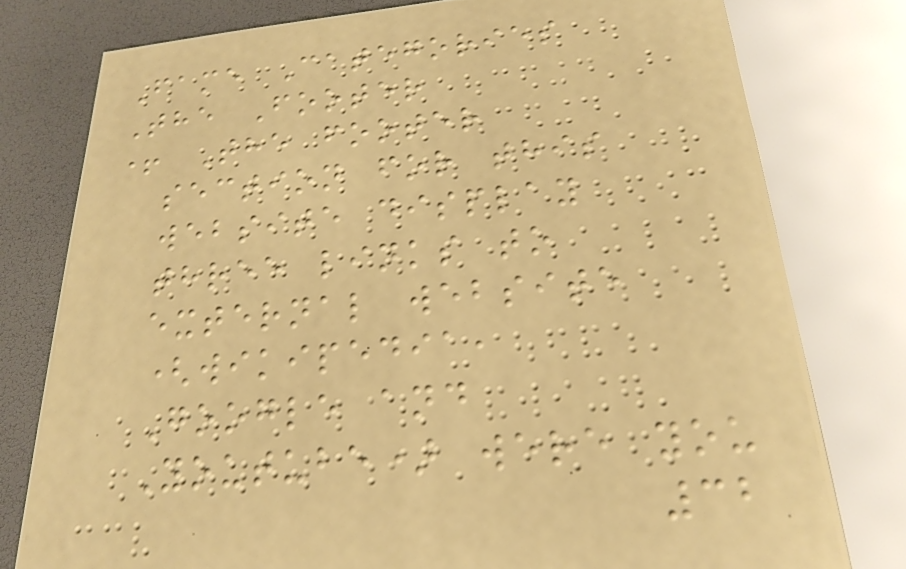Fame Categories
The Footer
+ The footer
section for this
website display
three links to
external website
(wikipedia,
Google and
Youtube) were you
32
